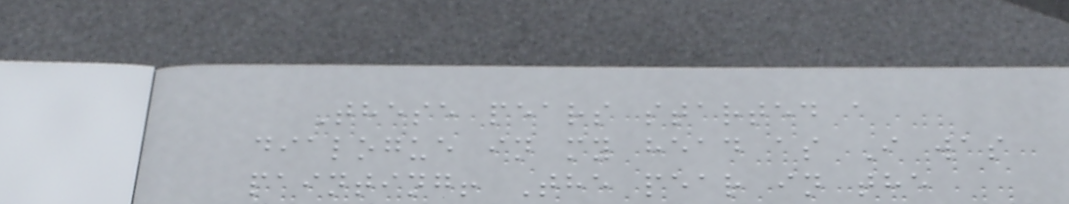These pears started a
dialogue in my head as I was
painting! The pear in the
